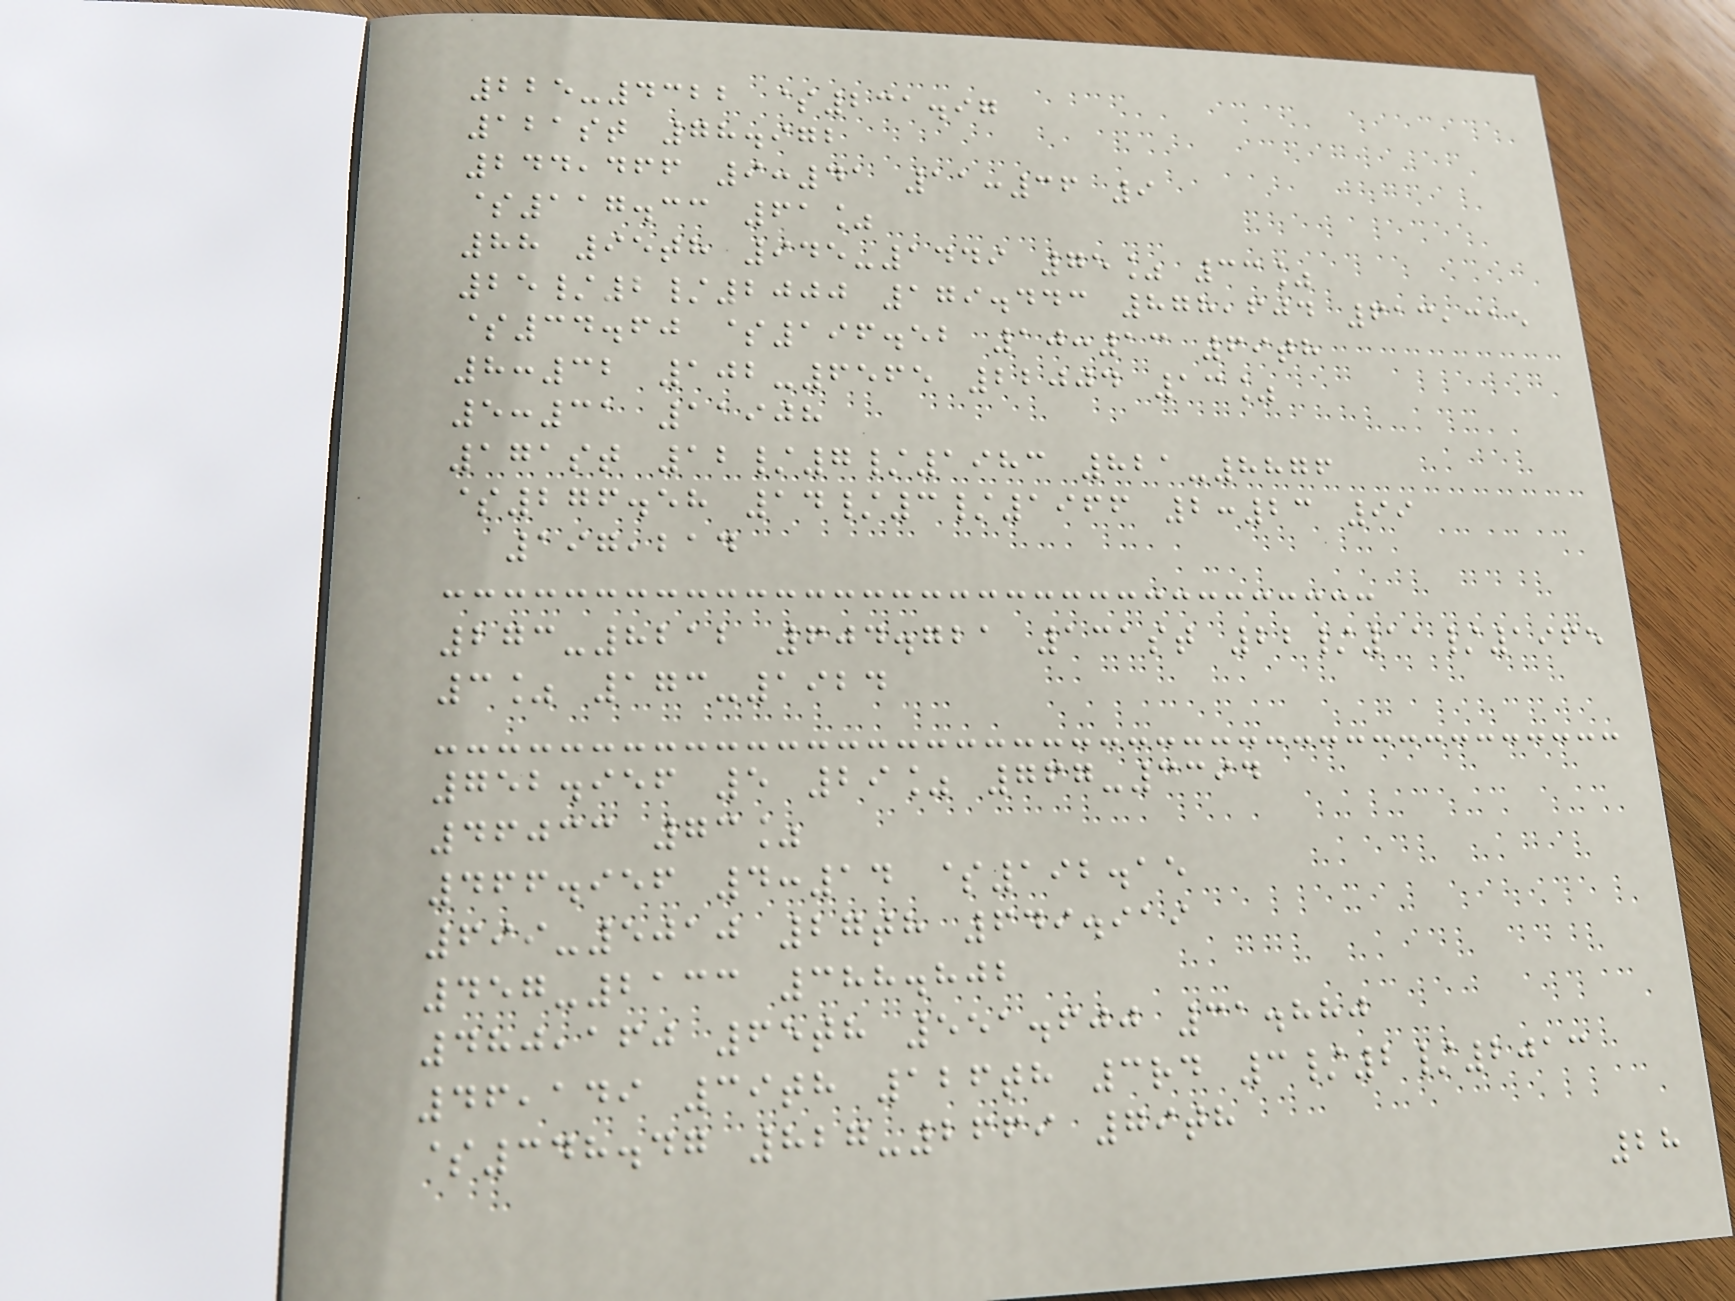225-4322 $231.97
121st 78.972
244,466 9:41 11:36 9
$117.33 61%
88 95th 945-1449 75% 33%
25/2/2000 179.443 878,604 613,315
$34.60 $196.52 10:13 69th
8:32 102-6565 22004 13%
5:31 11908
171st 12/7/1983 821-8876
$276.58 14/3/1966 2:23 99
197,214
273-8212 604.721 131st 22/11/1965
3% 173-1924
752.956 5 29% 767-3394
46033 73%
466.956 4:14 $192.15
699-5010 27th 649.919
457-2133 388.802
480,160 65th 551.600 31.880
46,149 39th 126th 3rd 3/2/2013
$348.47 827-2669 79th
28
